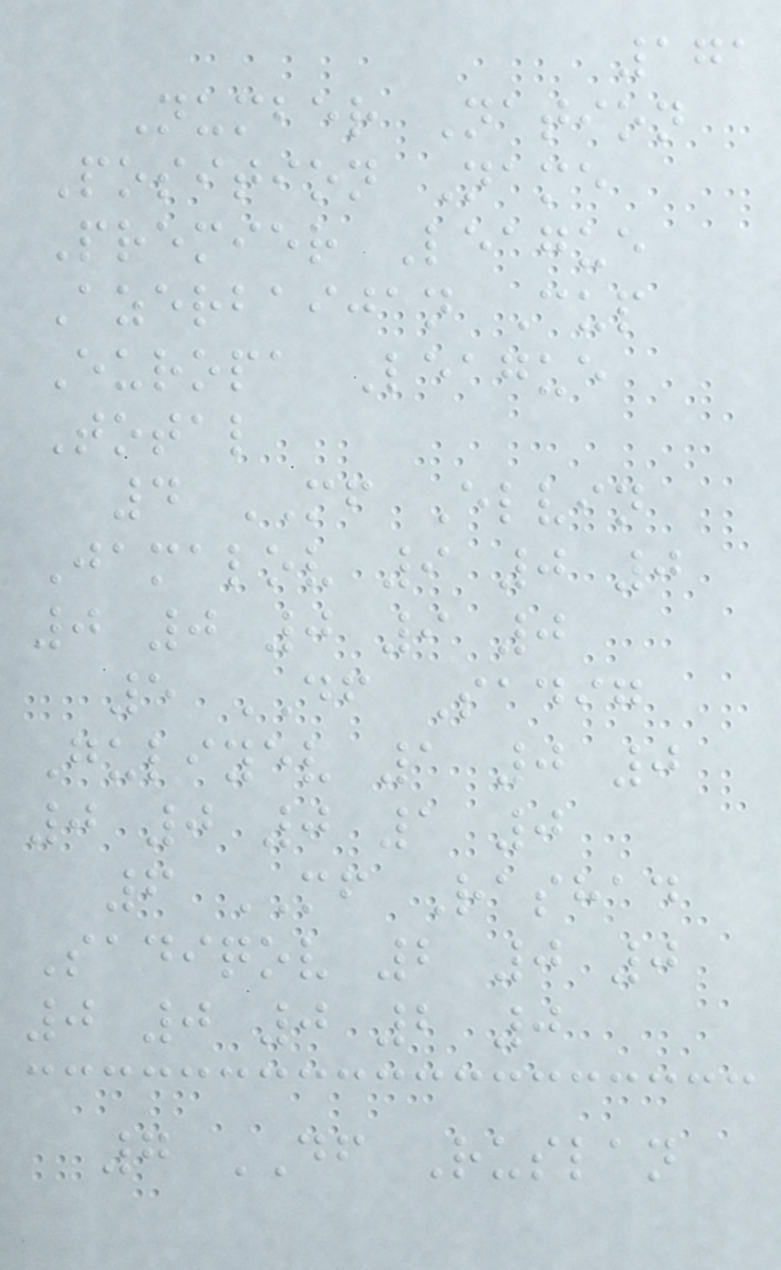171
Number Nation
Position Name
Premier League
Azerbaijan Cup
Europa League
Total
4 MF Elvin
Jamalov 9 0 0
0 0 0 9 0
5 DF Sadig
Guliyev 1 0 0
0 0 0 1 0
6 MF Rashad
Sadiqov 2 0 0
0 0 0 2 0
7 DF Ruslan
